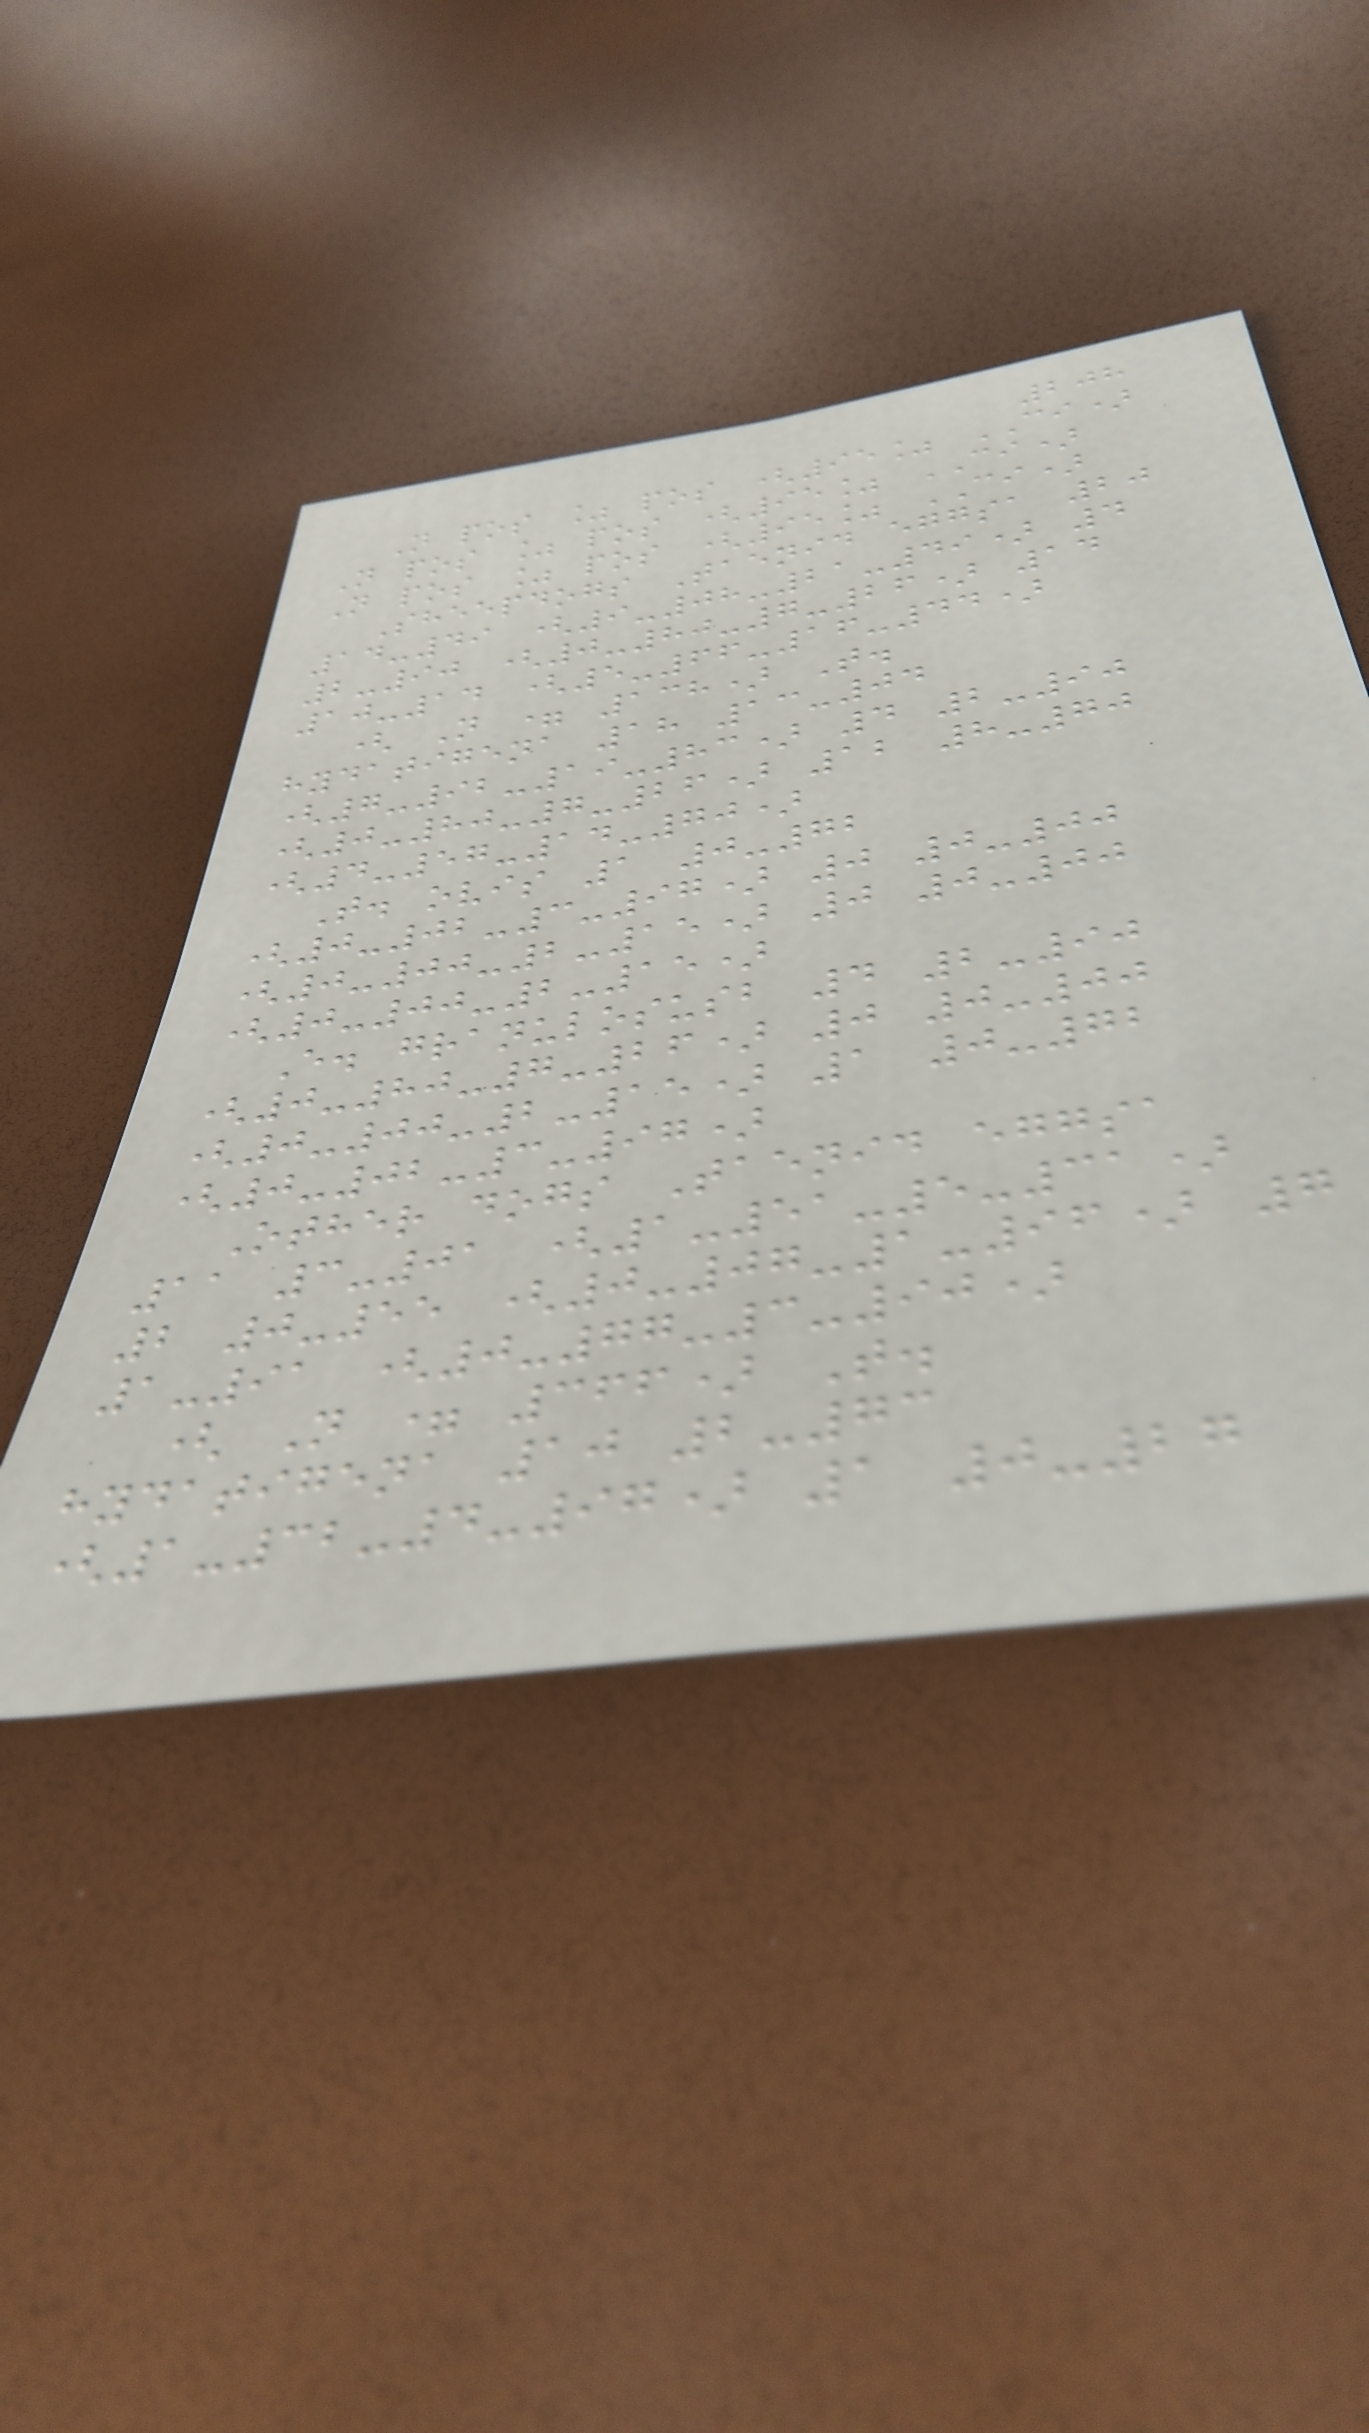208
N pos % pos (95% CI)
N pos % pos (95% CI)
N pos % pos (95% CI)
Sheepdogs Taenid eggsa 20
14-49 (9-08-21-49) 4
2-90 (0-80-7-26) 14
10-14 (5-66-16-44)
( N = 138) T.
hydatigena 18 13-04
(7-92-19-83) 4 2-90
(0-80-7-26) 12 8-70
(4-57-14-70)
T. ovis 1 0-72
(0-02-3-97) 0 0-00
(0-00-2-15) 0 0-00
(0-00-2-15)
E. granulosusb 4 2-90
(0-80-7-26) 0 0-00
(0-00-2-15) 1 0-72
(0-02-3-97)
Other dogs Taenid eggsa
11 3-01 (1-51-5-31)
2 0-55 (0-07-1-96) 7
1-91 (0-77-3-90)
( N = 366) T.
hydatigena 10 2-73
(1-32-4-97) 1 0-27
